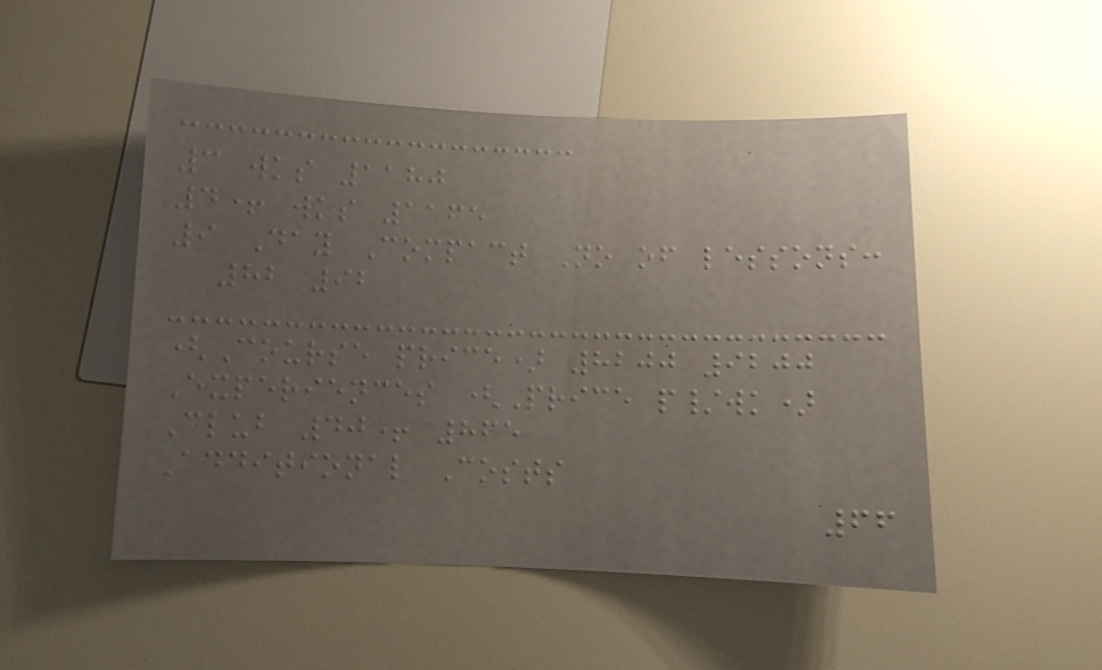3 wks 1180
4+ wks 1165
9 Day Compact No of lessons:
82 92
(Course price) 8200 9200
Experiences (Price p/wk)
Club 40+ 865
Additional Costs
66
